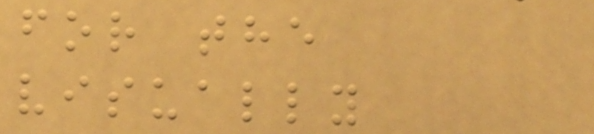for the
visually
